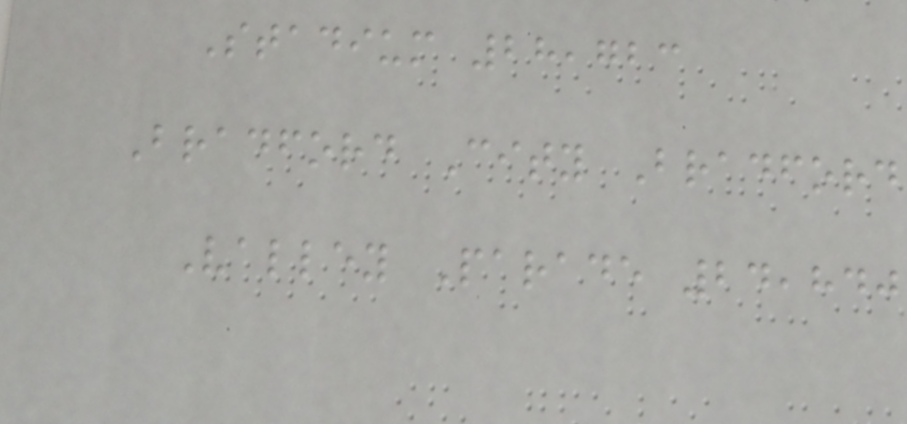Stadium 28,723
Bradford City Bradford
Valley Parade 24,840
